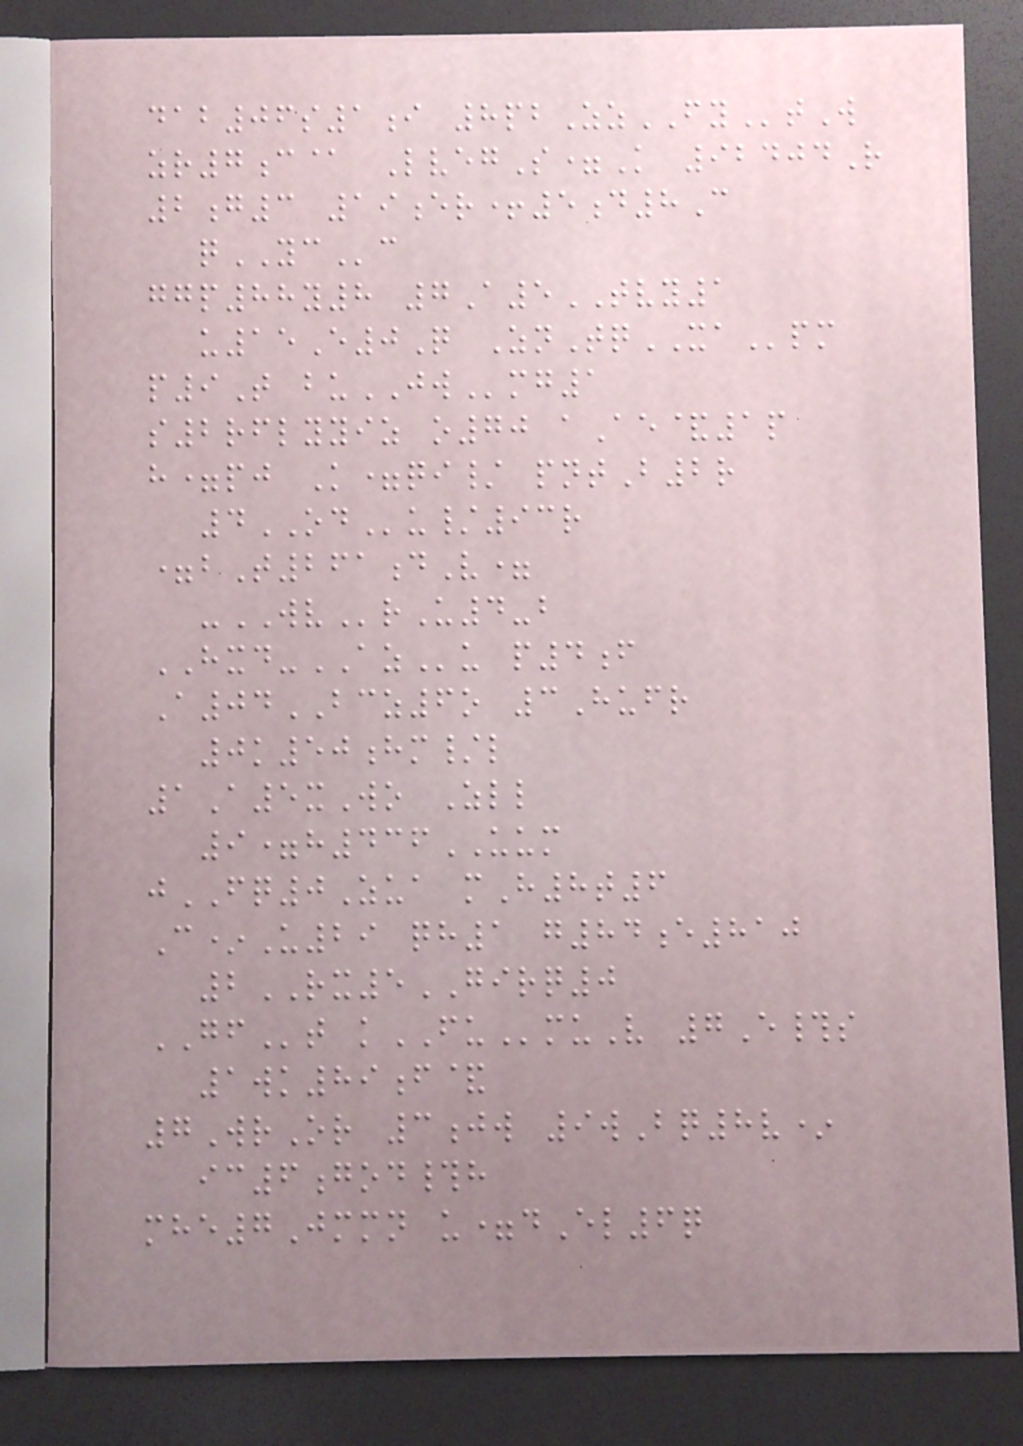dab06s1i 8pbZzFYtW
zr7c@ LvegS=K 92404R
2g3 19er+5d8C
qYCc
ggp88y8 7A5TVY1
u15E0Q ZnTqXApm
p9T buJWmg1
s2rflyyiz o70 aAe&1p
h=pj K=qi/ pntB2r
4ODu/93r
=bT261dV=
-WVrU4-b
HXD-AZu p4f
A04BCZ6o 3Hufr
0k50hm/l
1A5xWo Zll
9=h436UUM
jFQ0Zua mH8t6
C*U29 qh1 g84e810
2RX5GIRQ0
GFt kFUmuV 7E#s
1wk89f&
7WrOr 3jw 9wBq8v*
ic6god#h
mhe7Jmmn u=dEl6q
